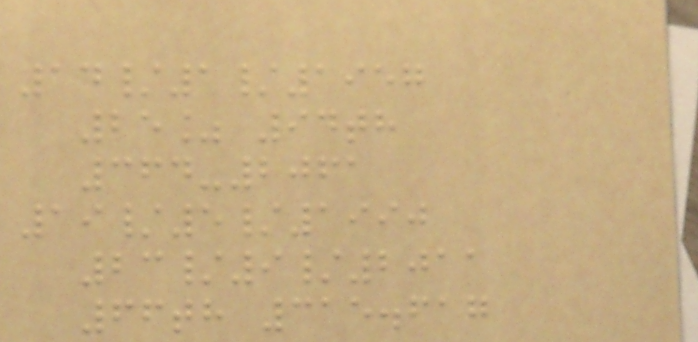14/1/1957
25% 94th
364-2061
19/5/1990
23/9/2011
66th 315.617
